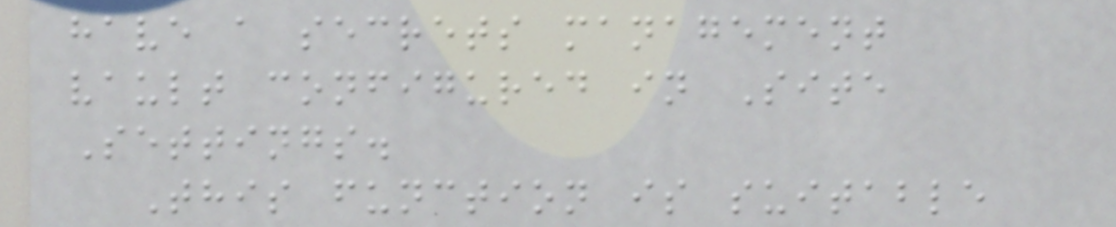have a secrets management
vault configured in Site
Settings.
This function is suitable
